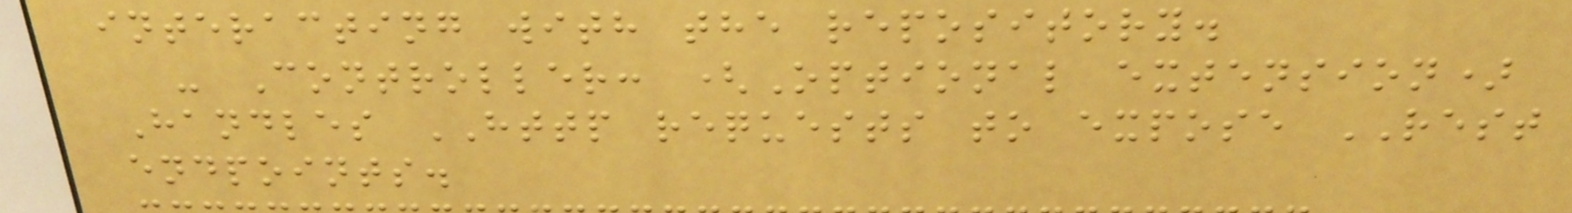interacting with the repository.
- Controller: (Optional extension)
Handles HTTP requests to expose REST
endpoints.
